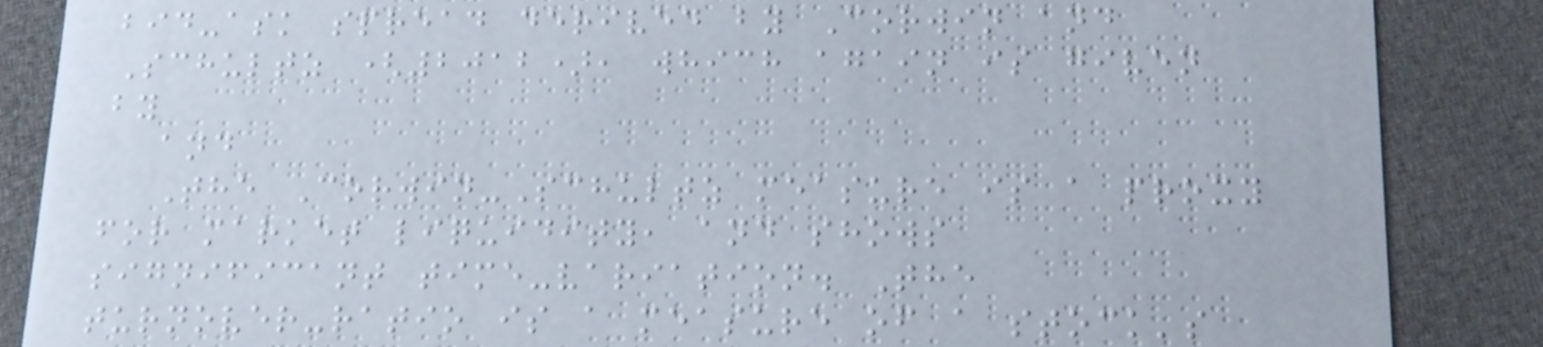bid-ask spread derived by Corwin and
Schultz (2012), which again is given
by
and
The Corwin-Schultz measure is a proxy
for market liquidity, and shows
significant time-variation. The
turnover-ratio is a measure of a stock's
